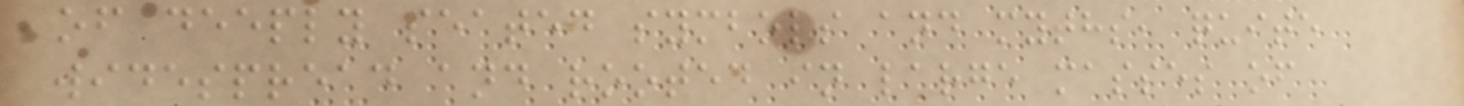of deeply seated symbols and myths, quite
widespread and rooted in large masses of
